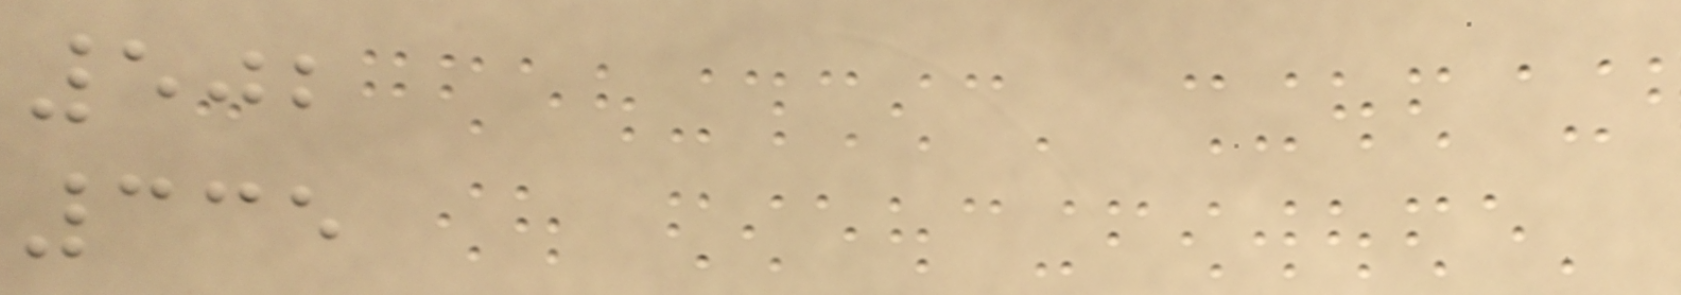502
335
